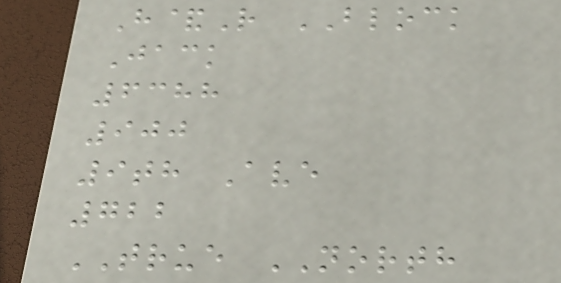H&R BLOCK
Jack
6388
900
9th Ave
722
TRUE NORTH
